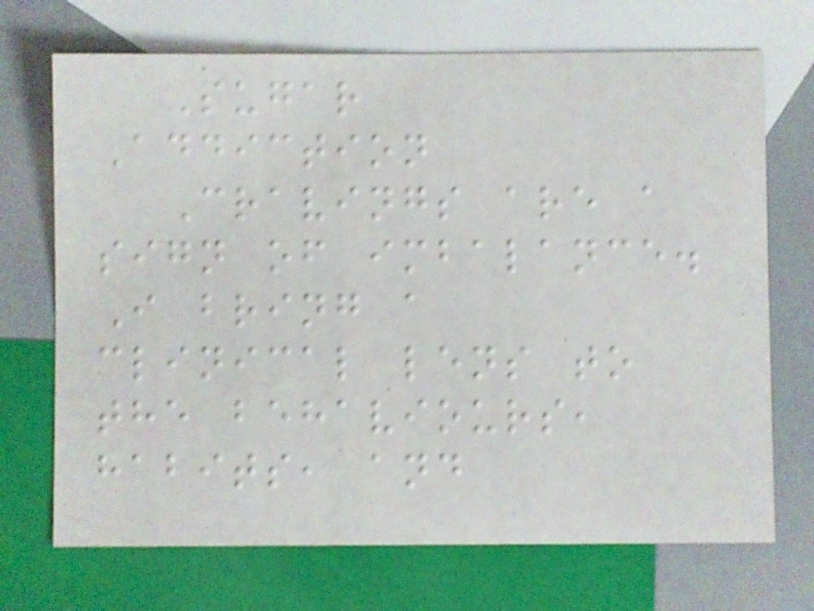Sugar
Addiction
Cravings are a
sign of imbalance.
I bring a
clinical lens to
the behaviours,
habits, and
